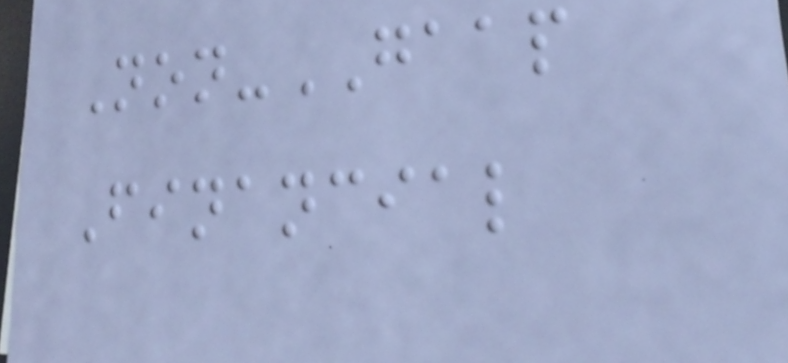Non-GAAP
Financial
